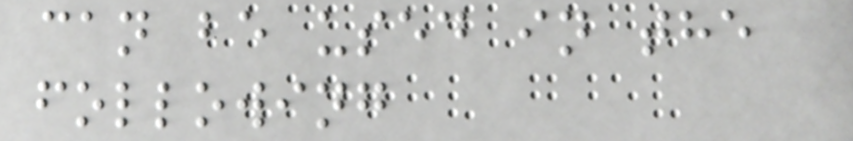can be used in the
following
